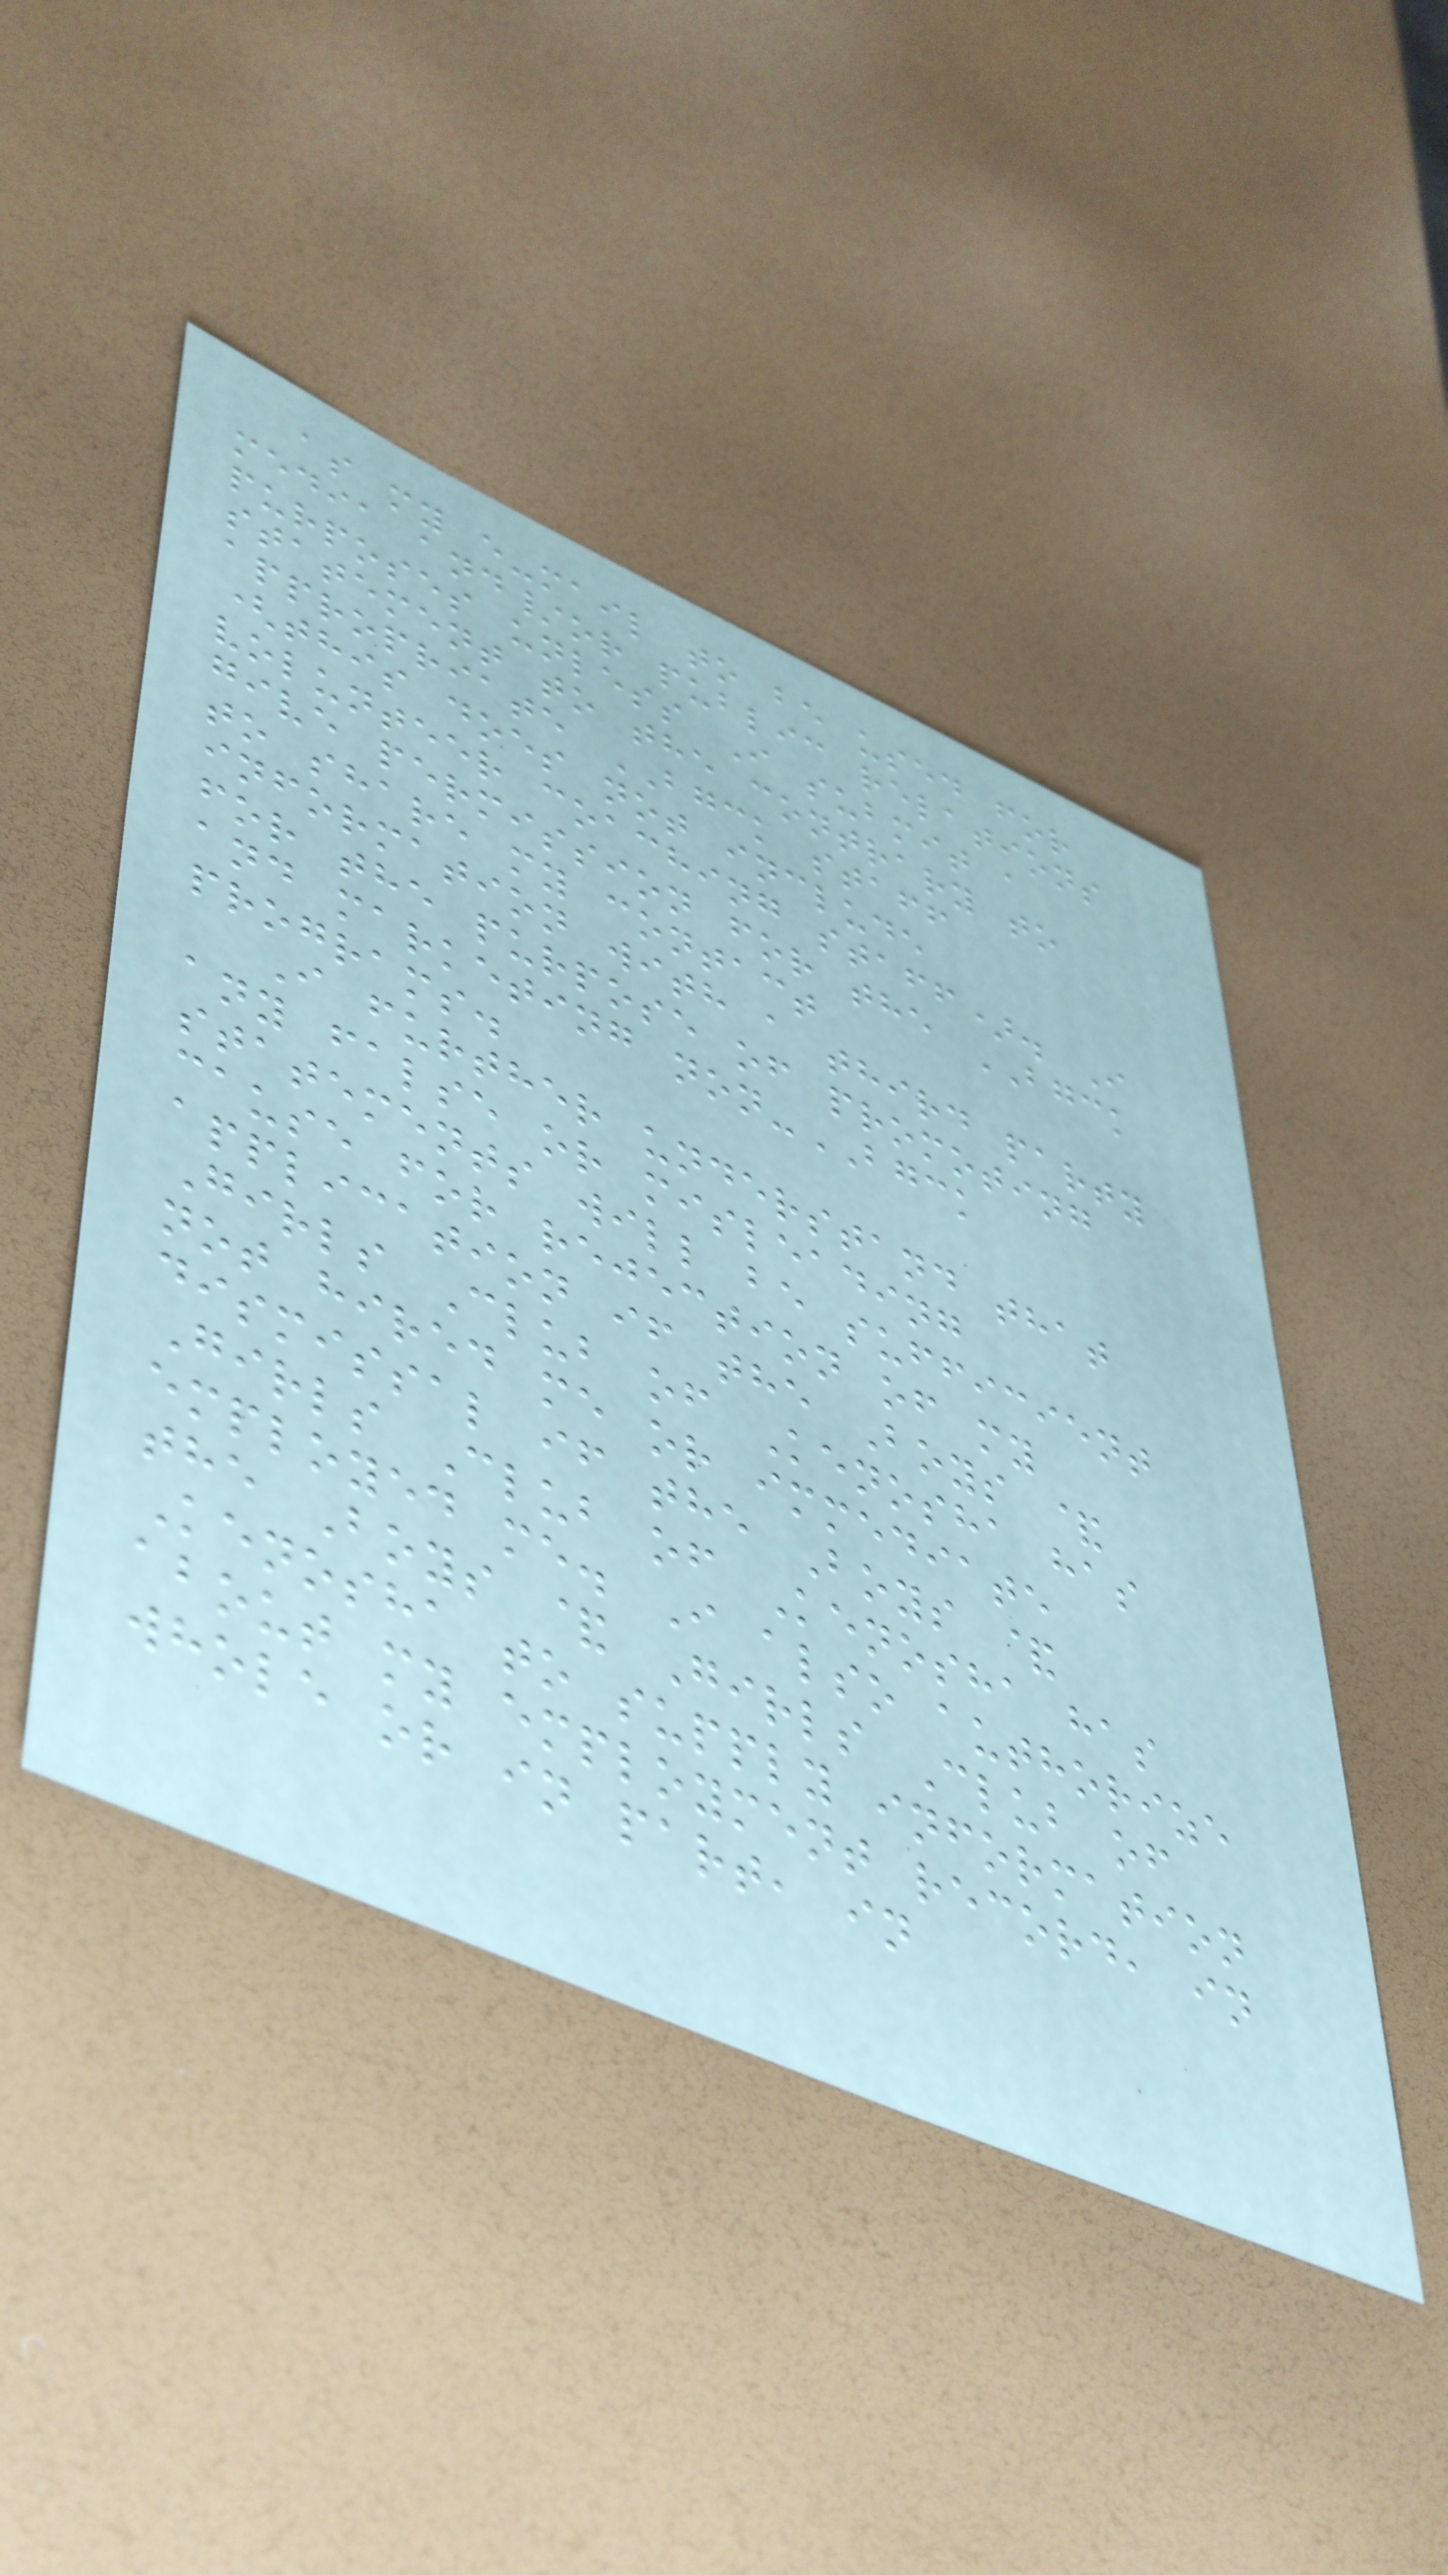as my e-mail to be used for
media and/or public relations
purposes unless I submit a
statement to the contrary to
appropriate BGCK staff
(this does not include
volunteer coaching staff). I
give permission for the BGCK
to share my contact
information with a third party
for the purpose of promoting
and marketing non-BGCK
programs.
I further understand that
any false or misleading
statements will be sufficient
cause for rejection of my
application if the Boys &
Girls Club of Kenosha has
not hired me or immediate
dismissal if the Boys &
Girls Club of Kenosha has
employed me. I also authorize
the Boys & Girls Club of
Kenosha to supply information
about my employment record, in
whole or in part, in
